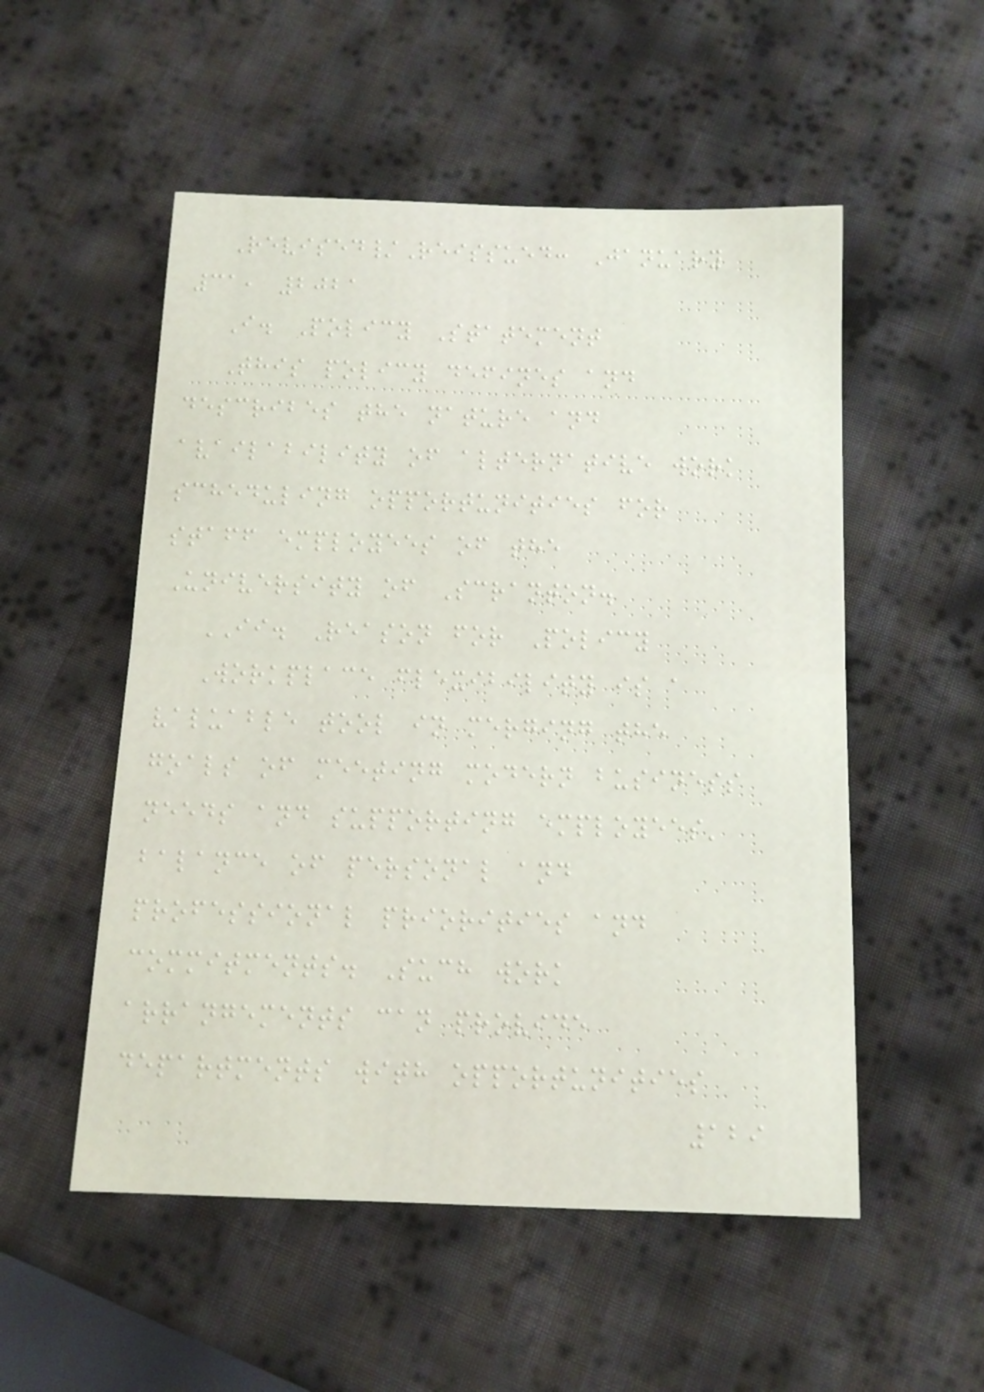Revised/Reissued: January
31, 2021
I. Policy Statement
This policy defines and
describes the nature and
availability of alternative work
scheduling opportunities for
staff employees of the
University of Scranton.
II. Reason for Policy
Workplace flexibility is a
valuable tool in merging the
goals of meeting modern business
needs and supporting employees'
balance of personal and
professional priorities and
commitments. Such work
arrangements can provide
departments with opportunities
129
